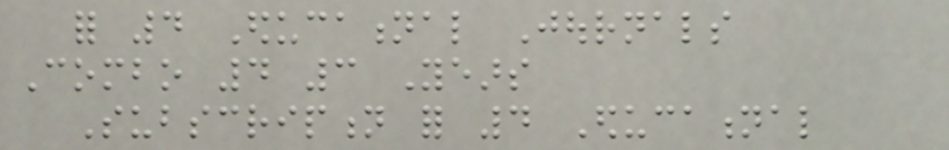for 4 Educational Journals
Combo 4 3 Years
Subscription for 4 Educational
